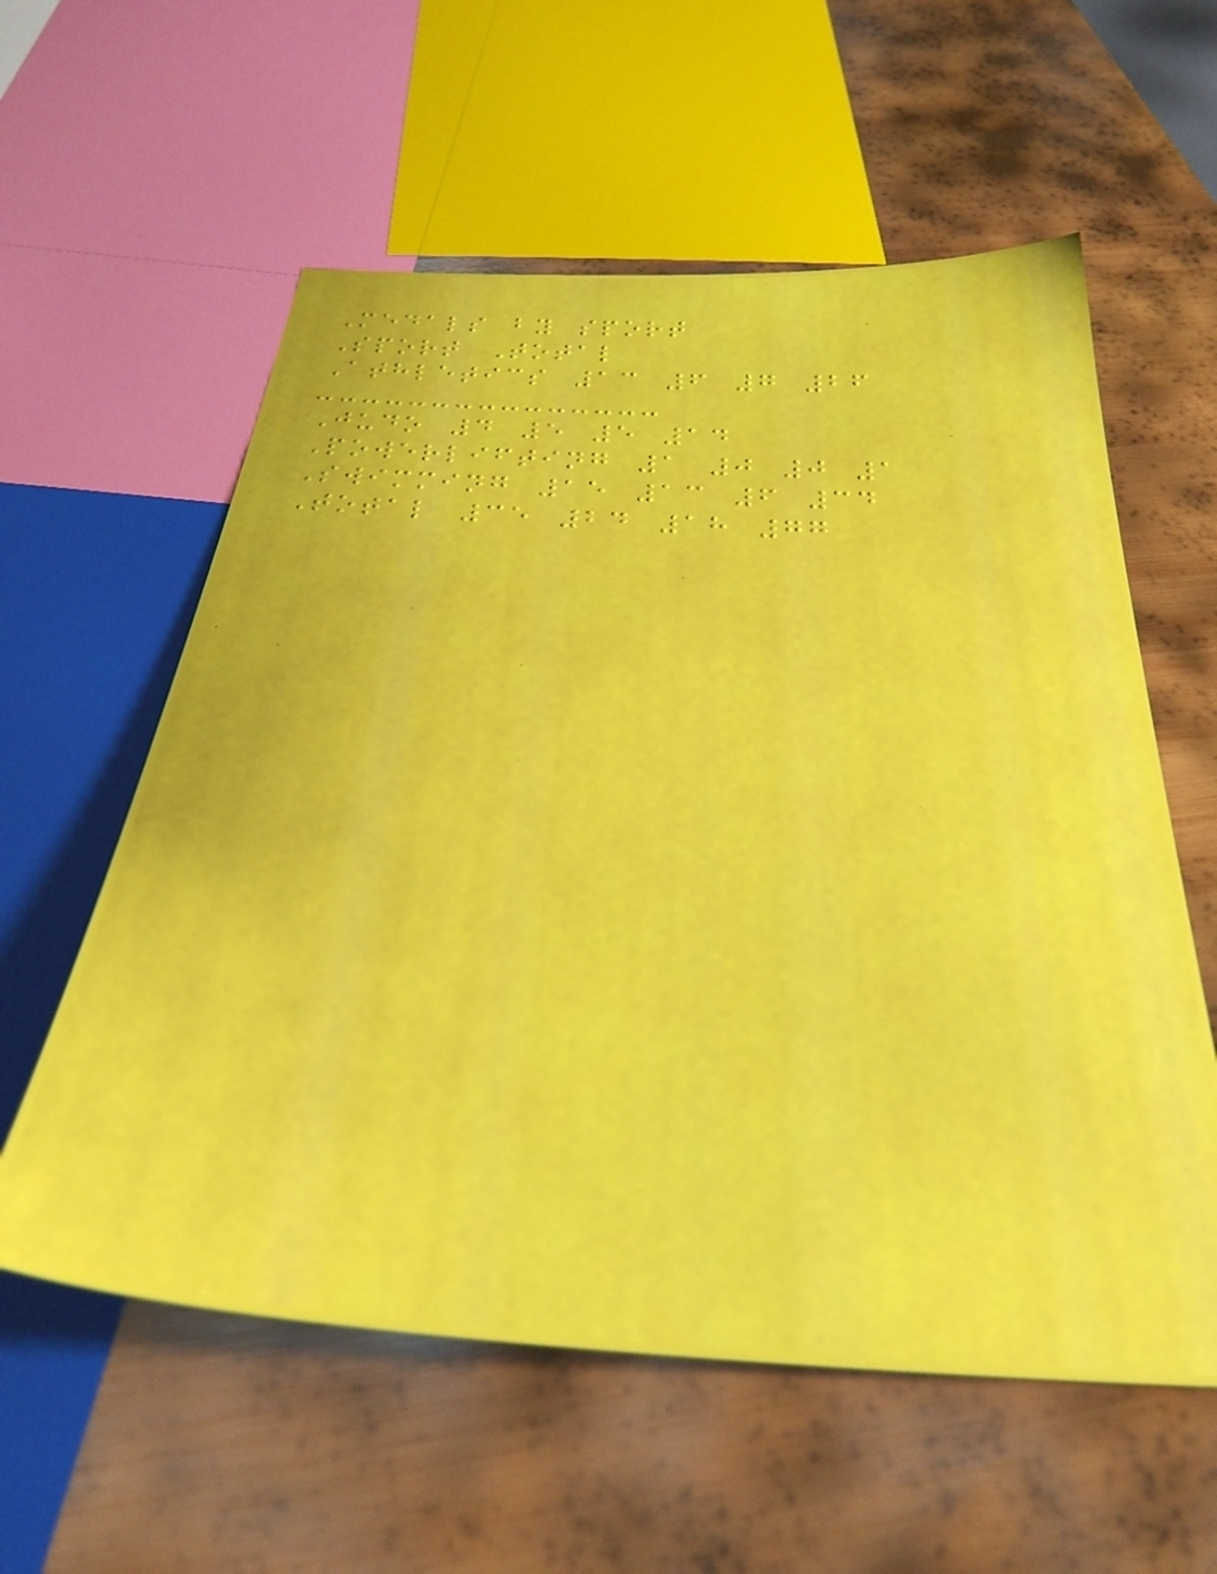Medals by sport
Sport Total
Athletics 13 6 7 26
Judo 4 5 5 14
Powerlifting 1 0 0 1
Swimming 15 13 6 34
Total 35 24 18 77
